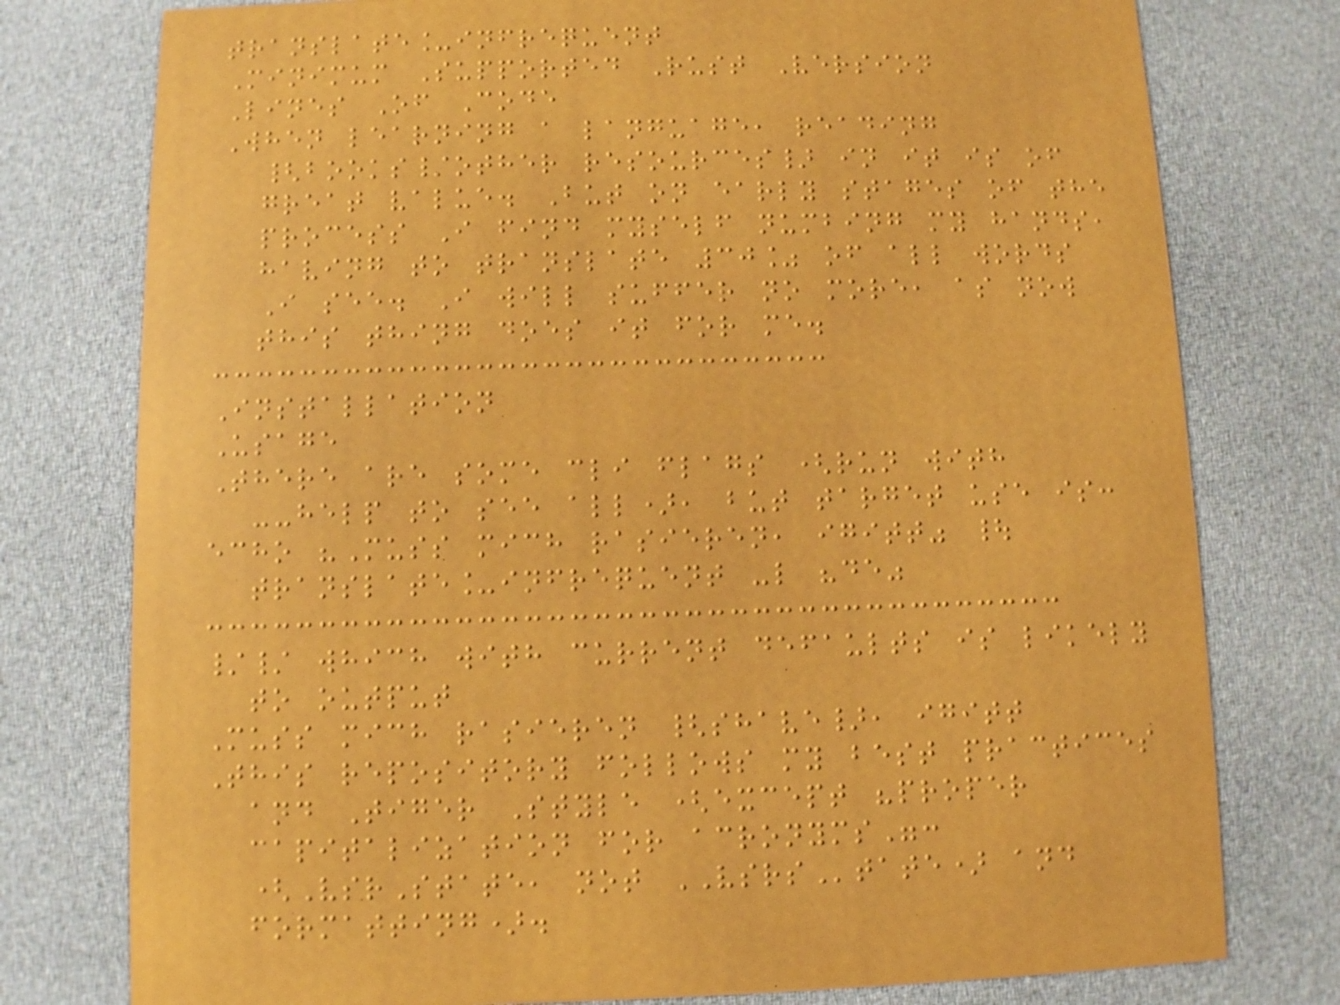translate_infrequent
Minimum Supported Rust Version
Lines Of Code
When learning a language, reading
{books/other resources} in it is of
great value. But on early stages of the
process I find myself numbing my hands,
having to translate 30% of all words
I see. I will suffer no more, as now
this thing does it for me.
Installation
Usage
There are some cli flags (run with
--help to see all), but target use is:
echo "Muss mich rasieren, igitt" |
translate_infrequent -l "de"
// which with current defaults is likely
to output
Muss mich rasieren {shave}, igitt
This repository follows my best practices
and Tiger Style (except "proper
capitalization for acronyms":
(VsrState, not VSRState) and
formatting).
